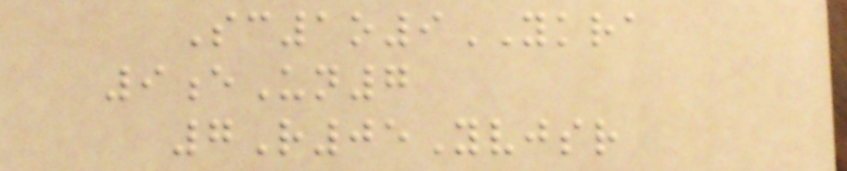Sc1o9YKRA
9eUn7
7R05Yvjsr
